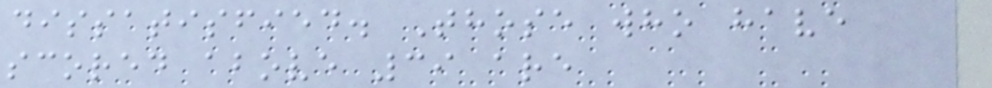dissatisfied. Those who have
scored above 39 are
